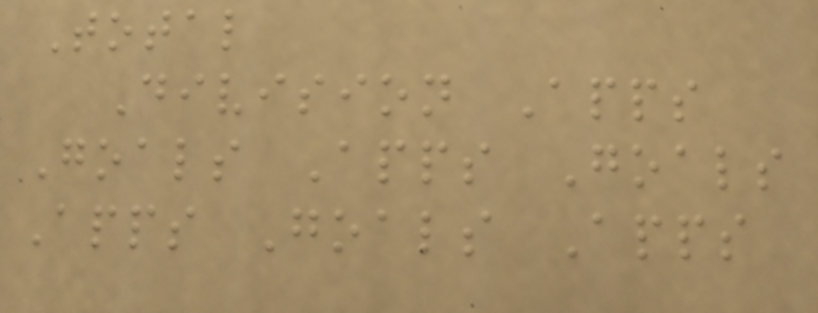Total
Division Apps
Goals Apps Goals
Apps Goals Apps
